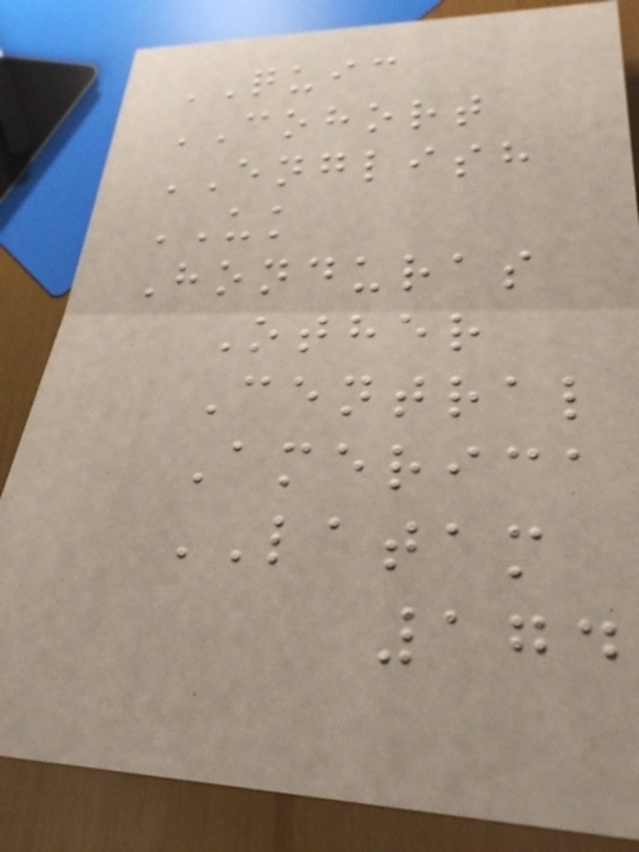QUIC
COHORT
ENGLISH
UK
Honduras
Other
Central
America
LATAM
174
